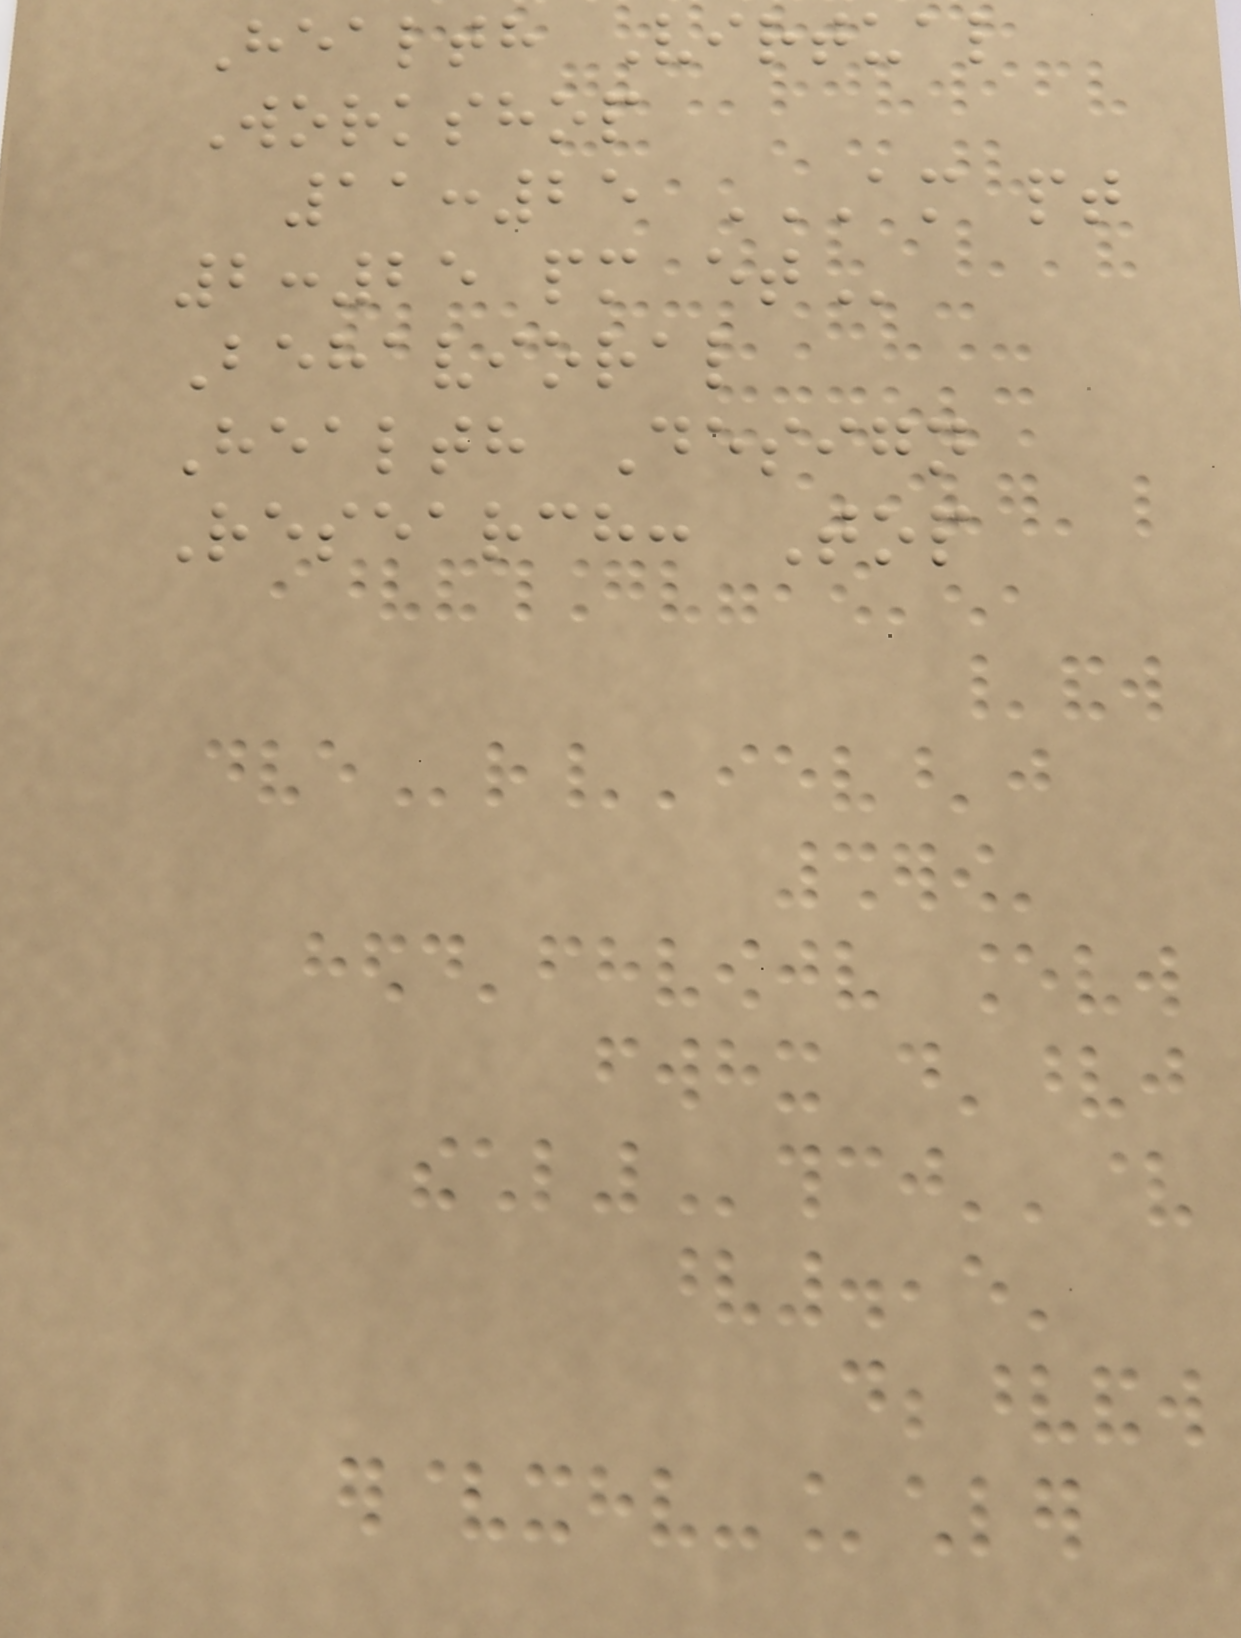Health Virtual
Workshop
11:25 AM PT
2:25 PM ET
Behavioral
Health Design
Research: Top
